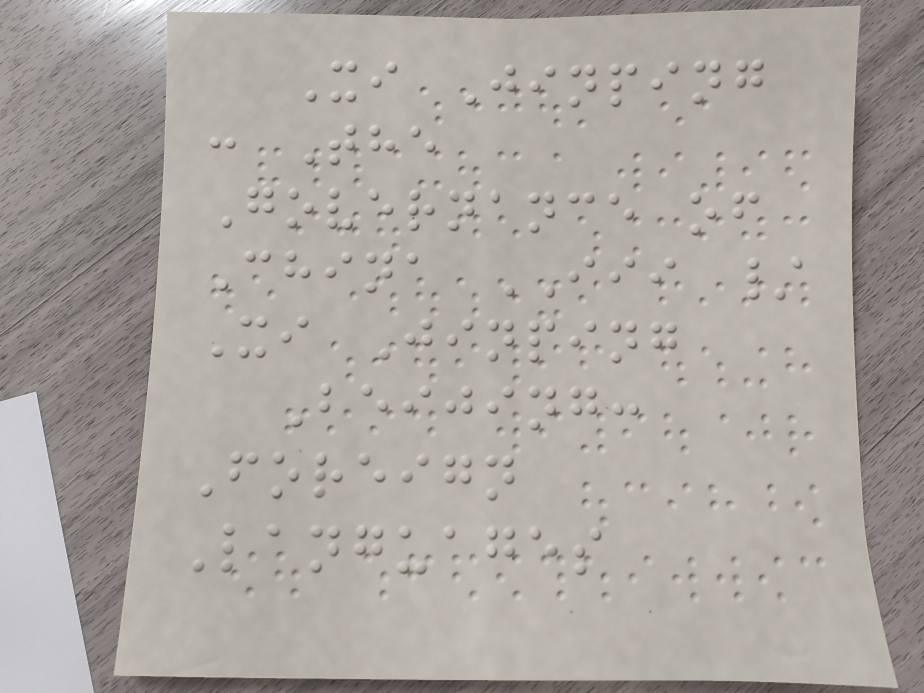Xi Jinping
: The
Governance of
China III /
Xi Jinping
Beijing:
Foreign
Languages
